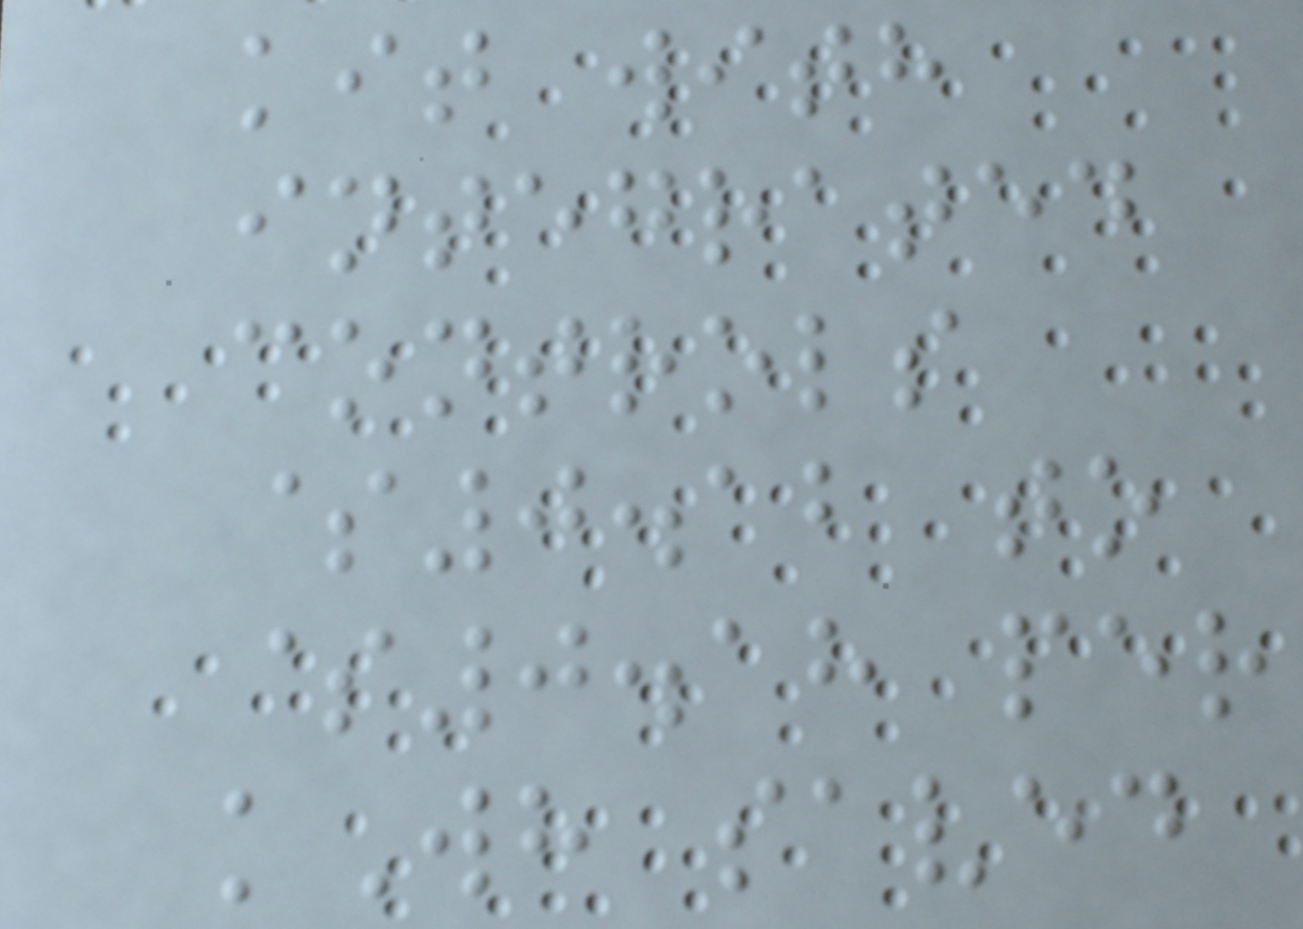kit with
integrated
controls
$0.12 to
$0.18 per
kWh saved
